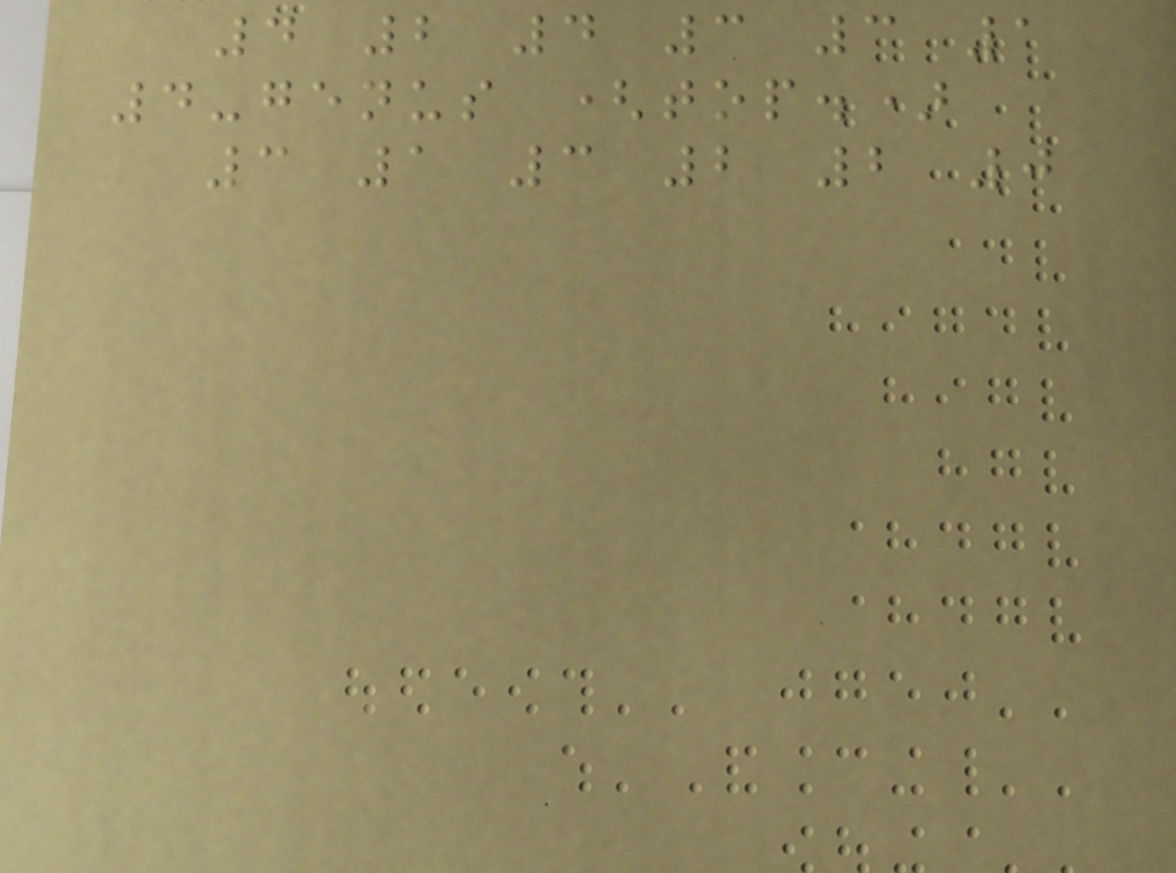4 2 4 3 3 1
4-genus (top.)
3 1 3 2 2 0
